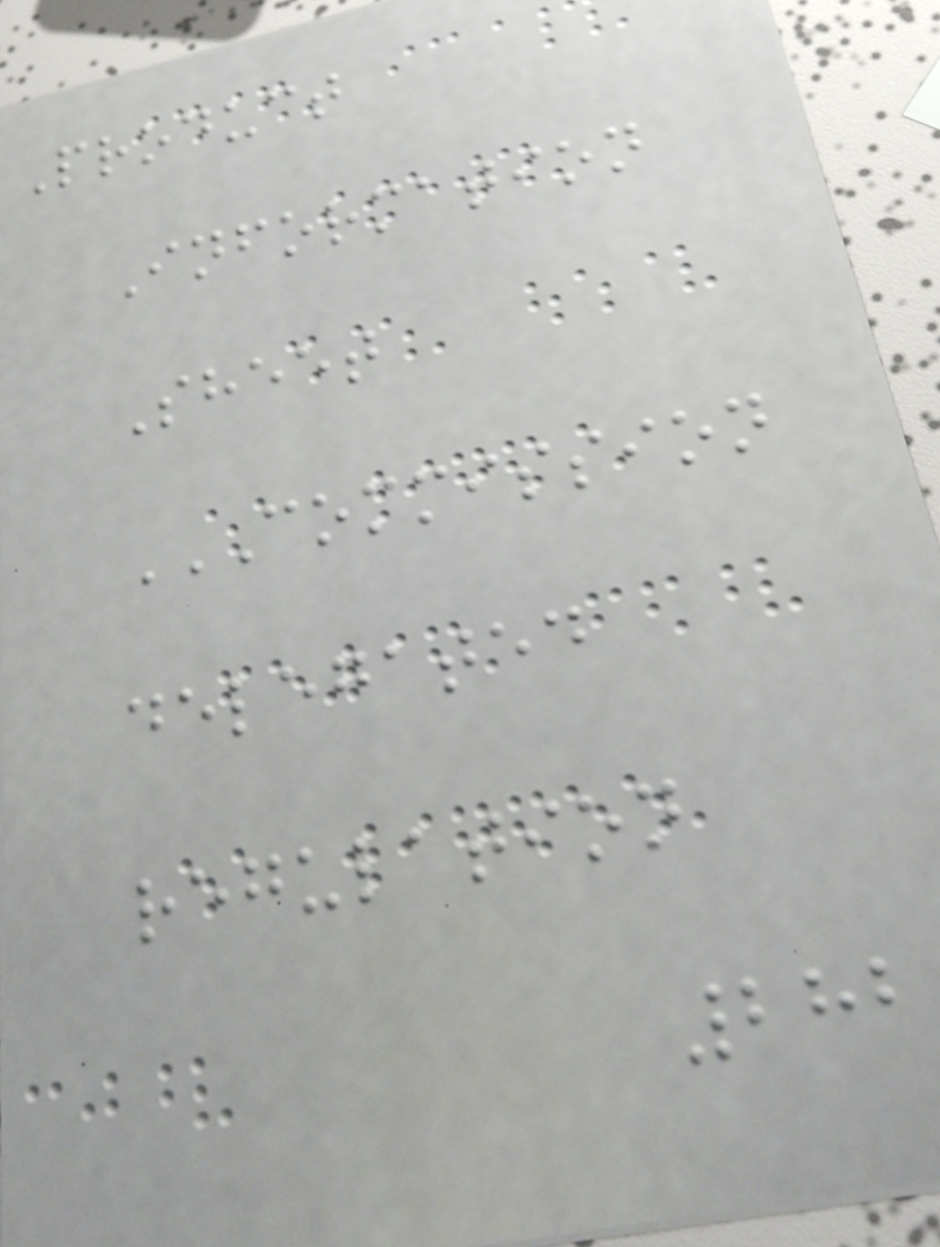Product
Information
Sheet
COMMISSION
DELEGATED
REGULATION
282
